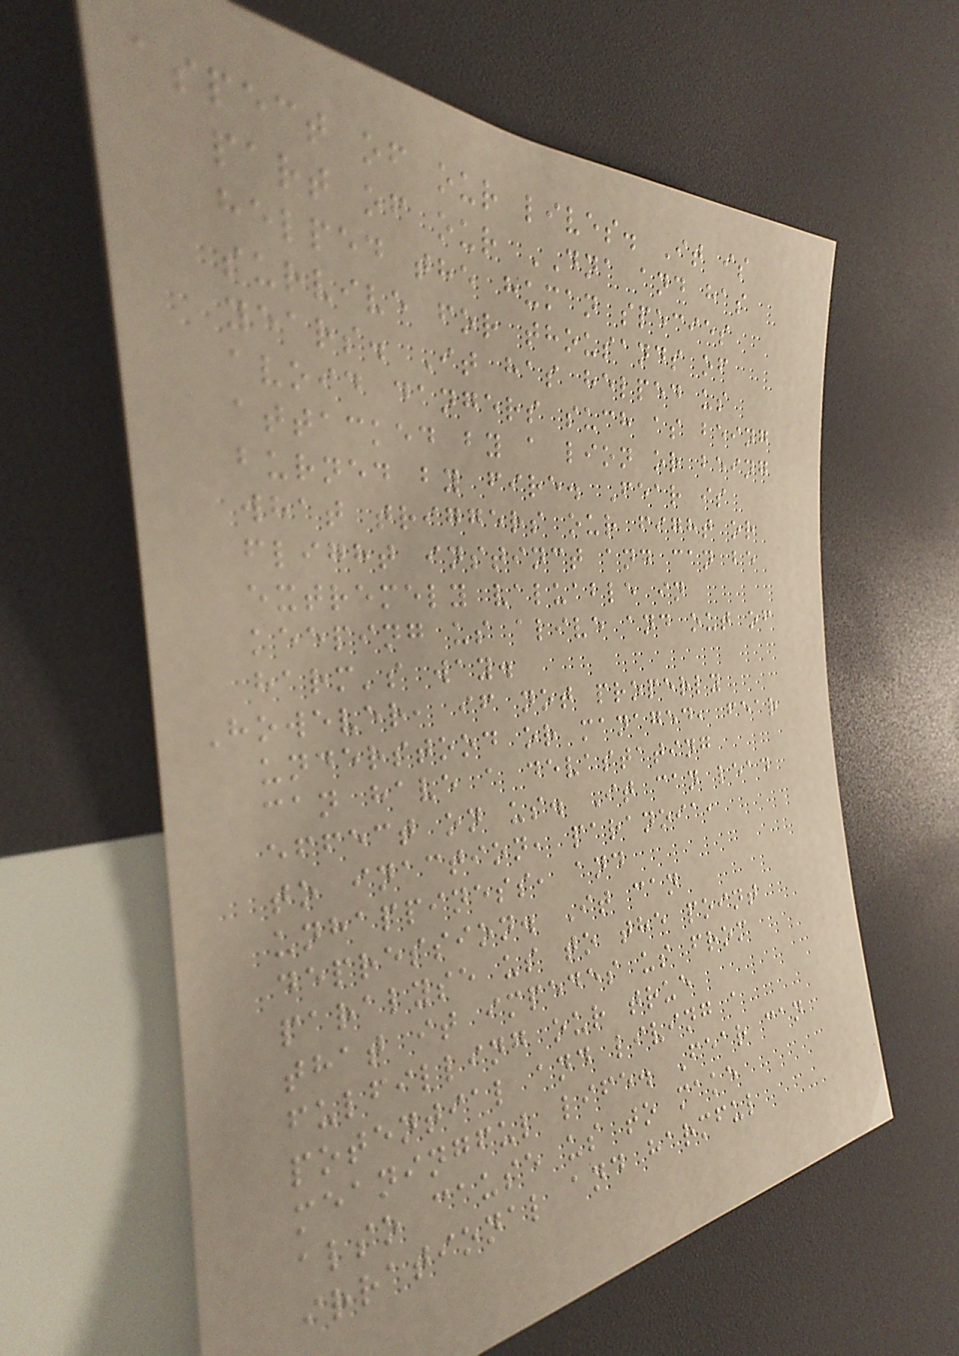aspect of our lives. It is
part of our DNA and has
helped the human species
survive for thousands of
years. It has helped us
avoid dangers such as being
attacked by a lion or being
burned by fire. Fear is
what triggers our fight or
flight instinct and can be
extremely valuable in
keeping us alive and out of
harm's way.
However, if not properly
understood or managed, fear
can have a devastating
effect on us. It can lead
to inaction, paranoia,
unhappiness, and
depression. It can
paralyse us to the point
that it impedes us from
fulfilling our true
potential and living a
meaningful life. Fear can
also cause us to make
irrational and harmful
